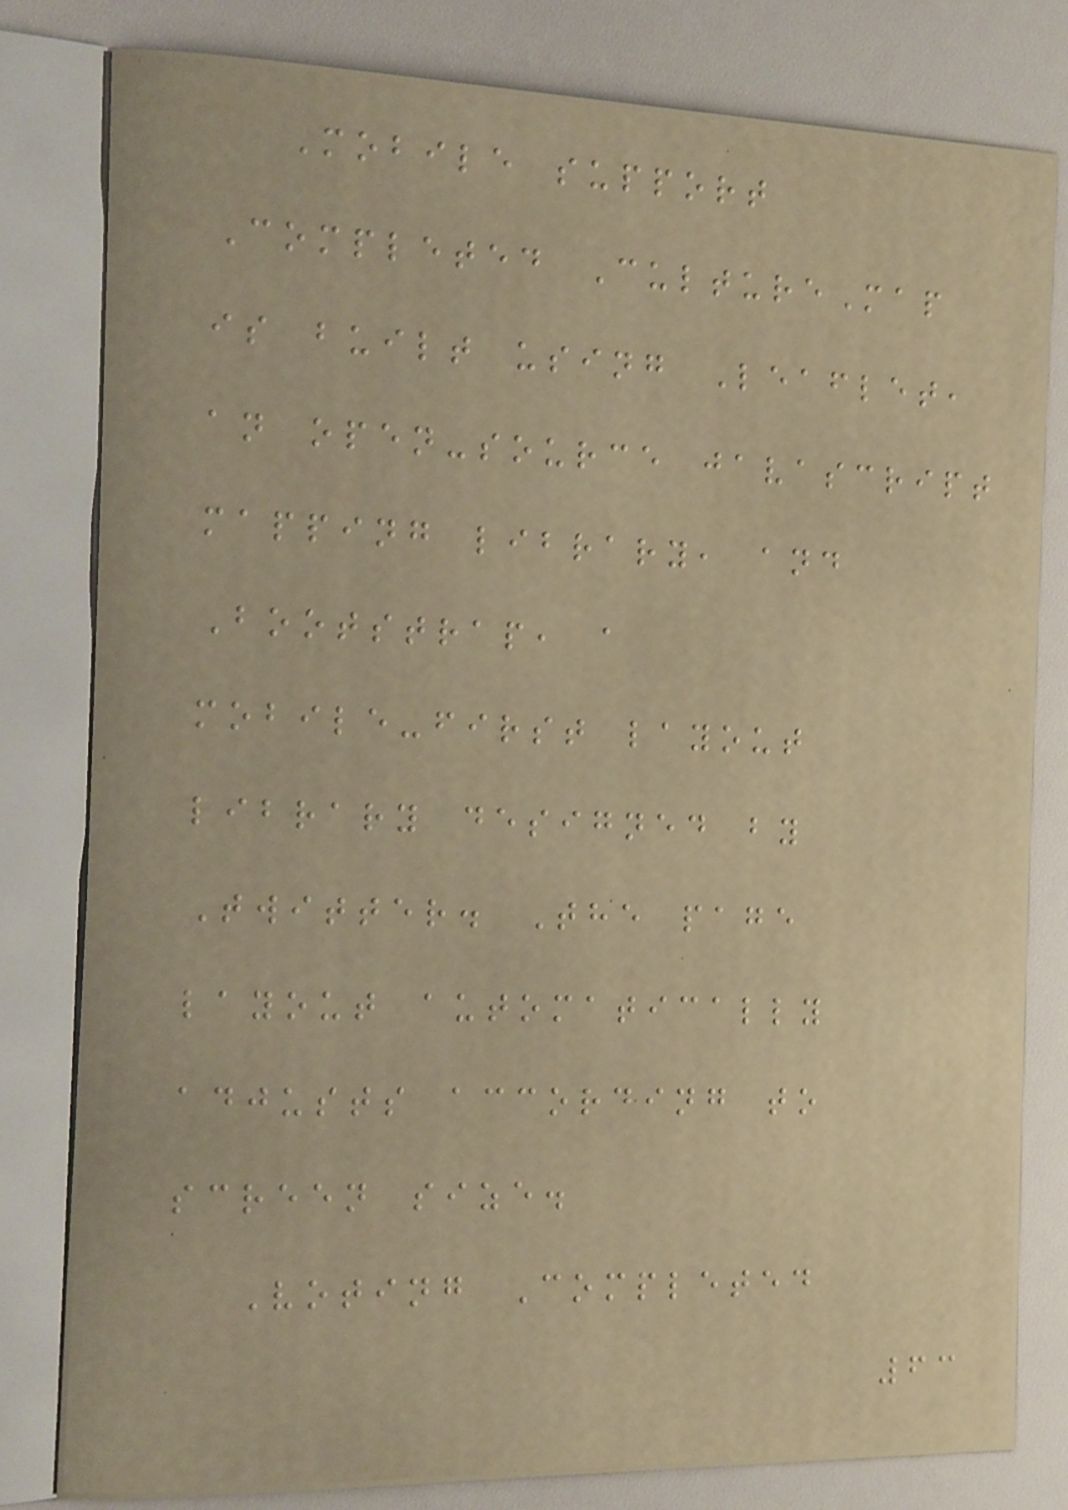Mobile support
Completed CultureMap
is built using Leaflet,
an open-source javascript
mapping library, and
Bootstrap, a
mobile-first layout
library designed by
Twitter. The page
layout automatically
adjusts according to
screen size.
Voting Completed
63
